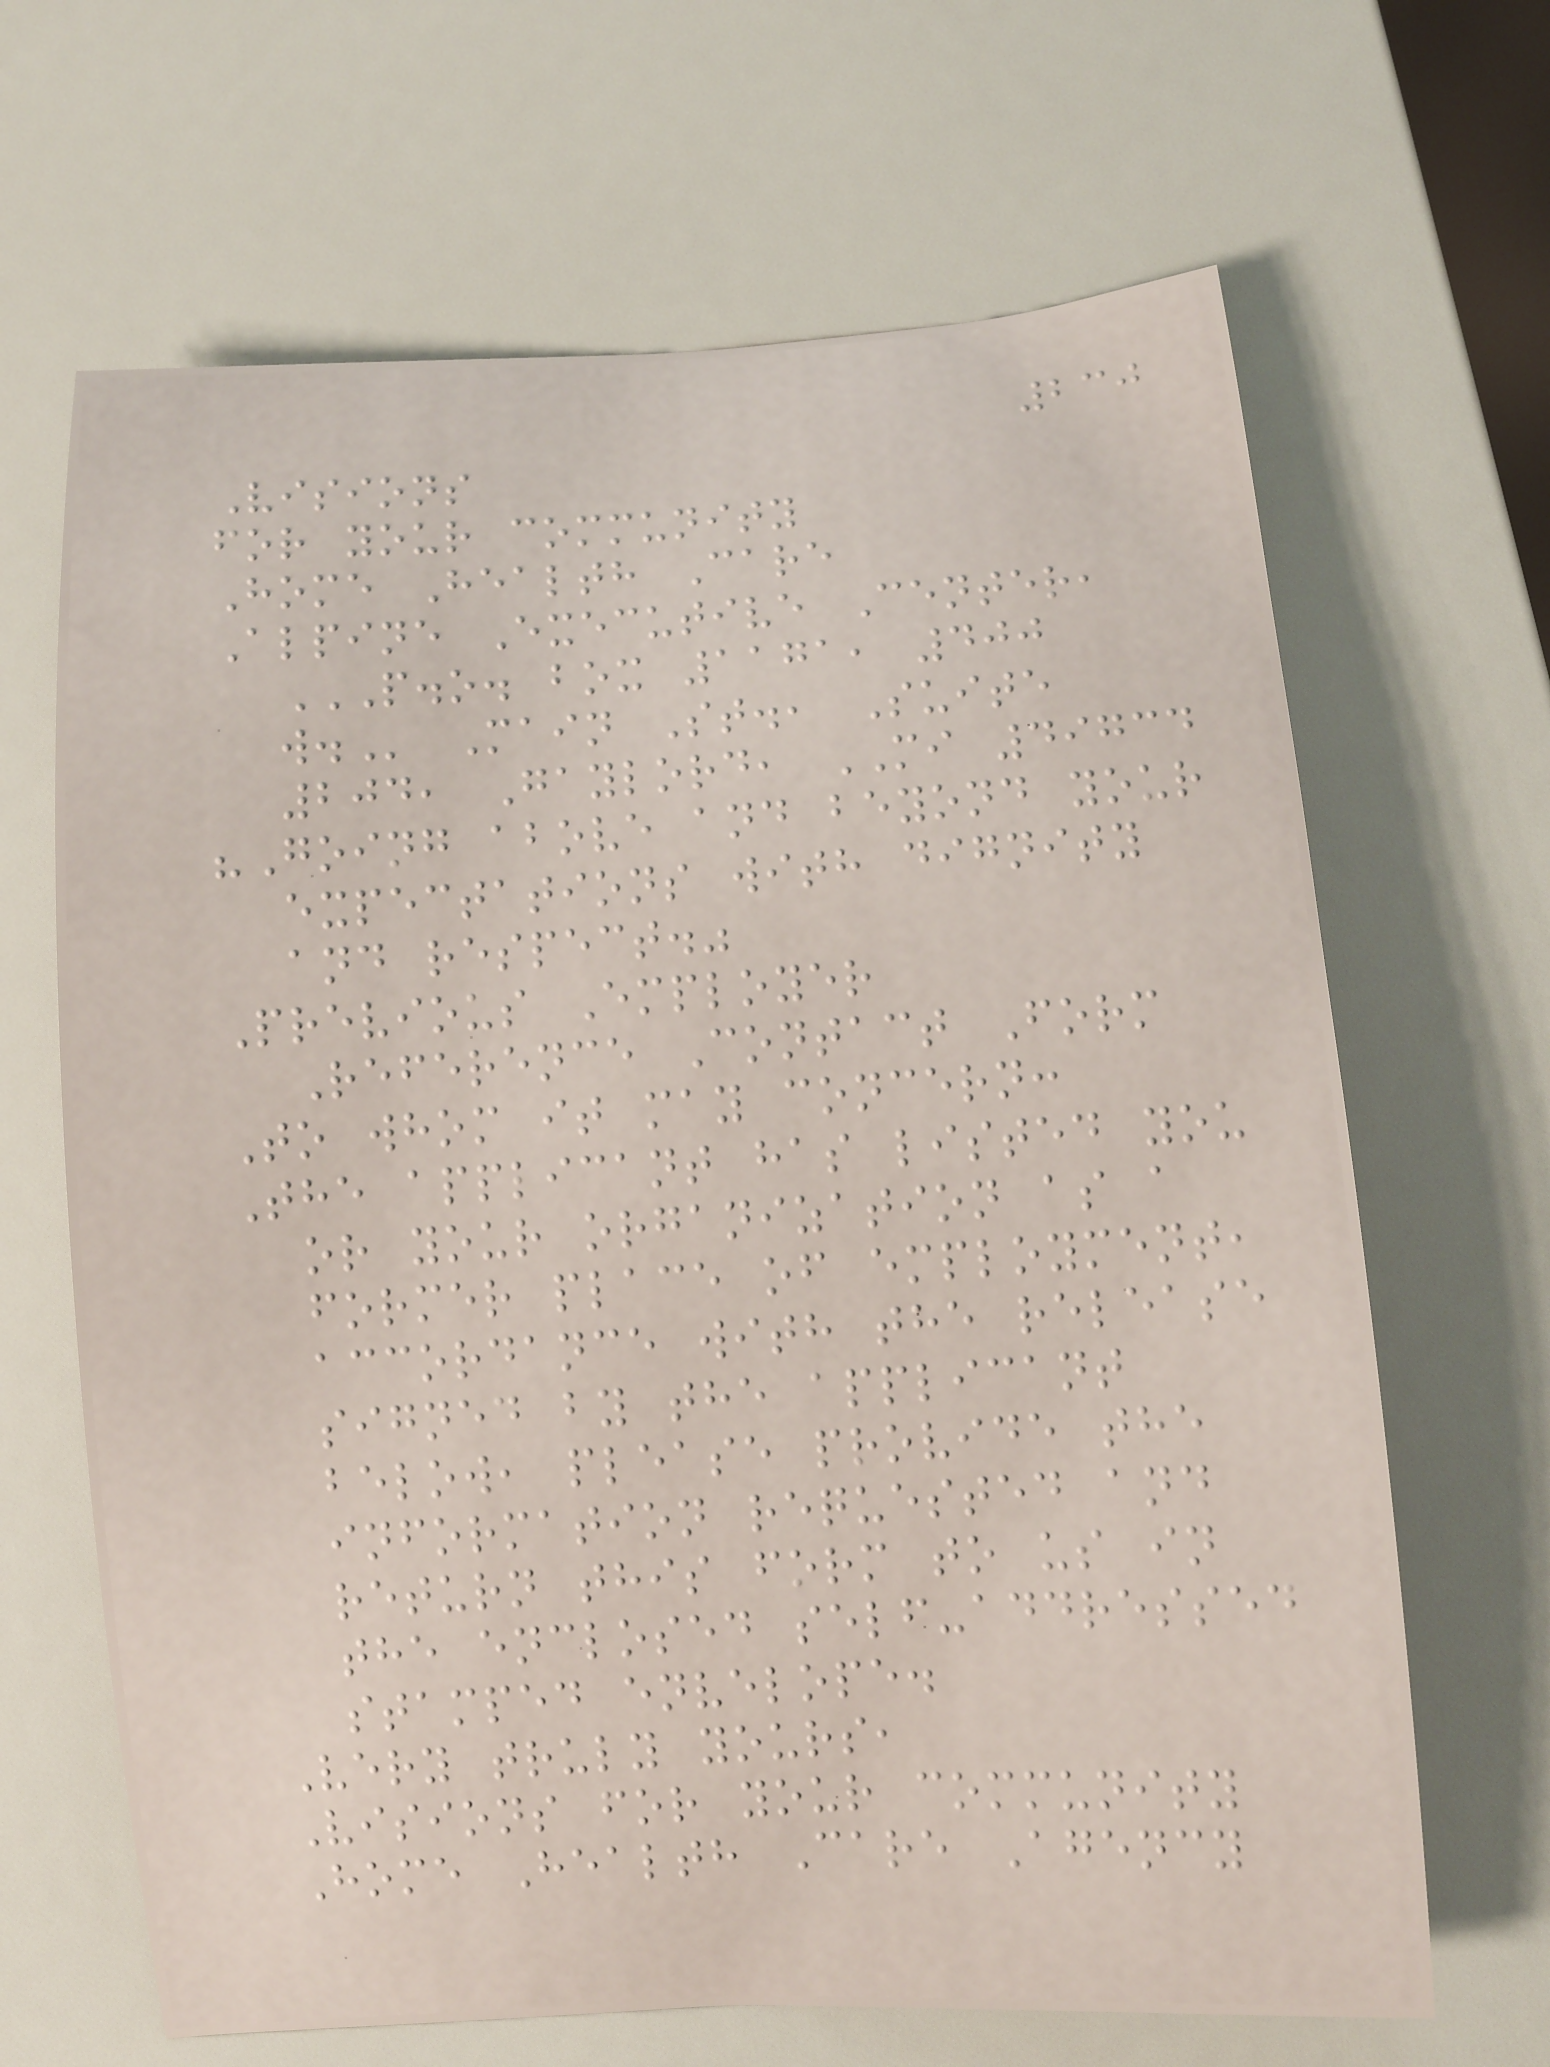230
Visions
for your community
Home Health Care
Alpine Executive Center,
P.O. BOX 1171, 400
W. Main St., Suite
204, Gaylord, MI 49734
"Going above and beyond your
expectations with dignity
and respect."
Previous Employer
Reference Contact Form
To whom it may concern:
The applicant has listed you
or your organization as a
former place of employment,
accordance with the release
signed by the applicant
below, please provide the
information requested and
return this form to us in
the enclosed self-addressed
stamped envelope.
Very truly yours,
Visions for your community
Home Health Care Agency
